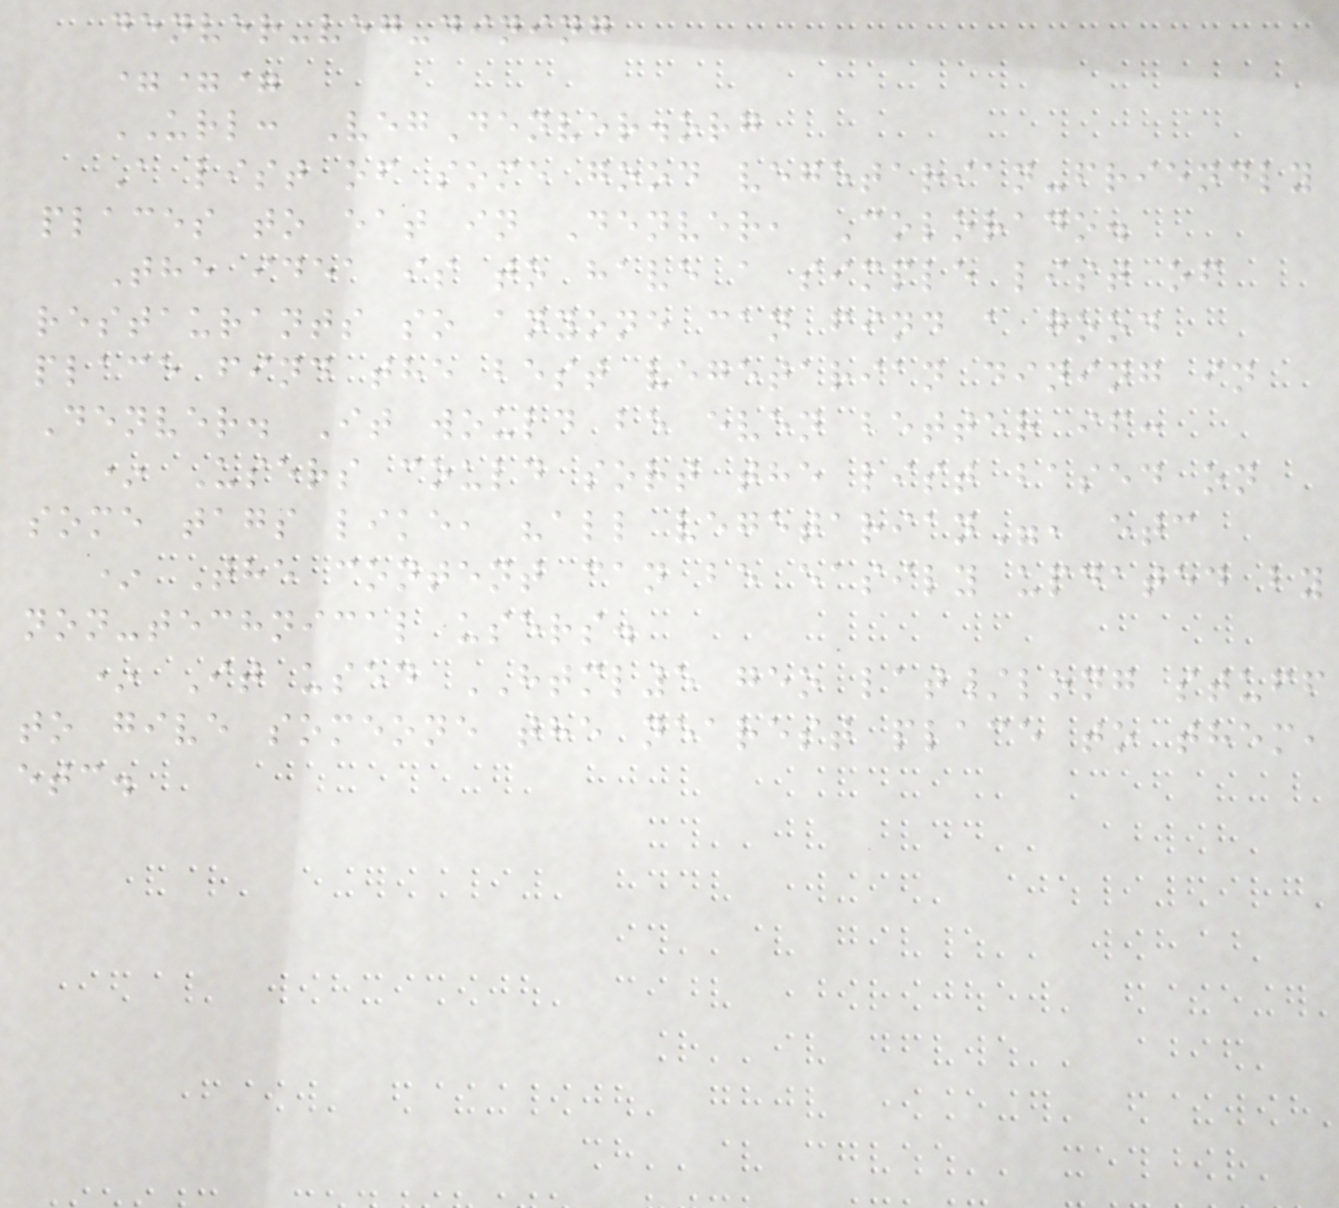denver-veg-dining
===
URL: VegDenver.org
A list of some good vegetarian-friendly
places to eat in Denver, Colorado.
The idea is to have a simple list of
restaurants so anyone can find a good
place find the best vegetarian dining in
Denver. It would be even better if:
* Users could sort the list based on
some tags like, "all vegetarian", etc
* The content can be easily updated by
non-technical users.
* It used HTML5 geo lat/long stuff
to give someone the nearest place to them,
etc.
